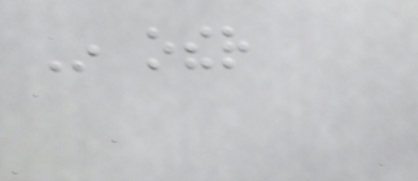In other
